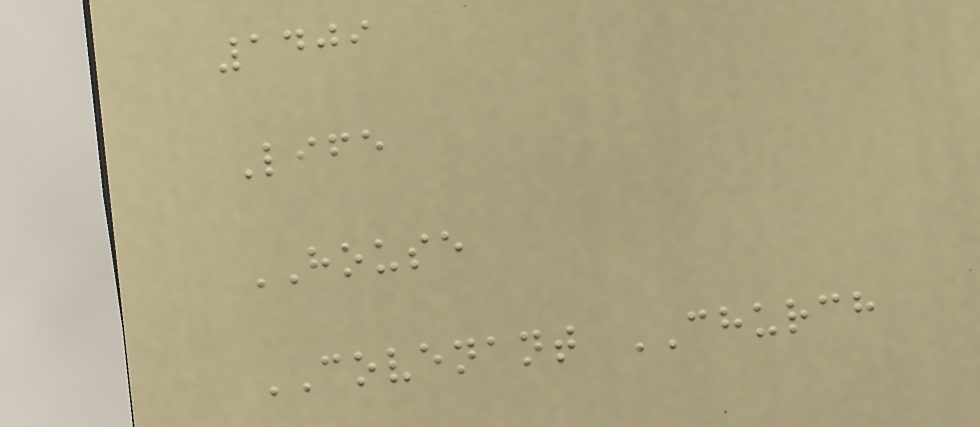1409
Life
HOUSE
COVENANT CHURCH
